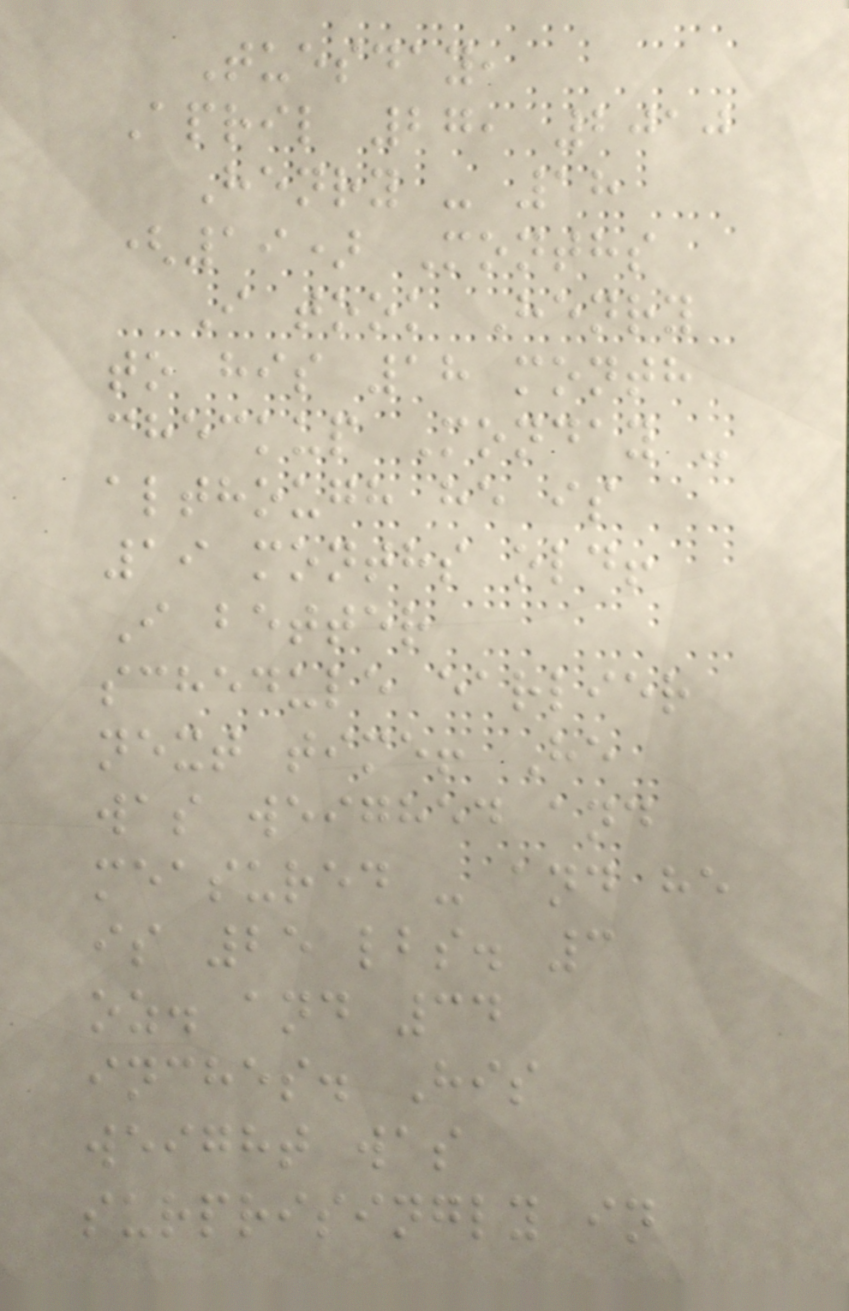Tuesday,
April 27, 2010
Henry - 18
(19) Months
I took Henry
to his 18 month
checkup Monday -
although he is
19 months old!
I better
schedule earlier
next time! He
was weighed and
measured - and he
is 25 lbs. 3
oz. and 34
inches. His
weight was
surprisingly in
